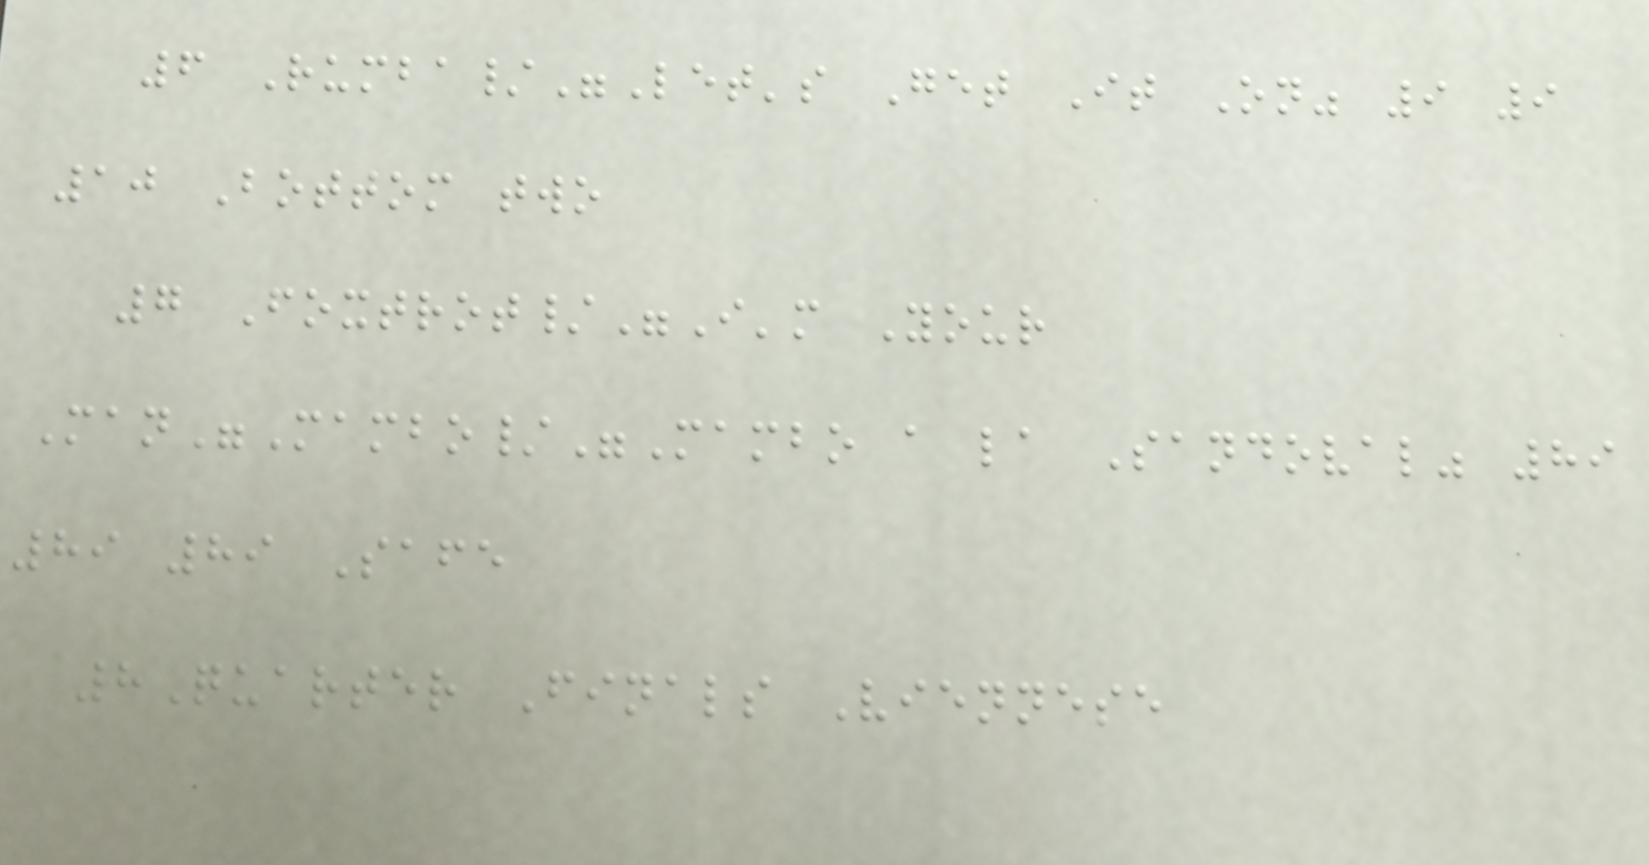6 Rumba/"Let's Get It On" 9 9
10 Bottom two
7 Foxtrot/"I'm Your
Man"Mambo/"Mambo a la Sandoval" 89
89 89 Safe
8Quarter Finals Viennese
